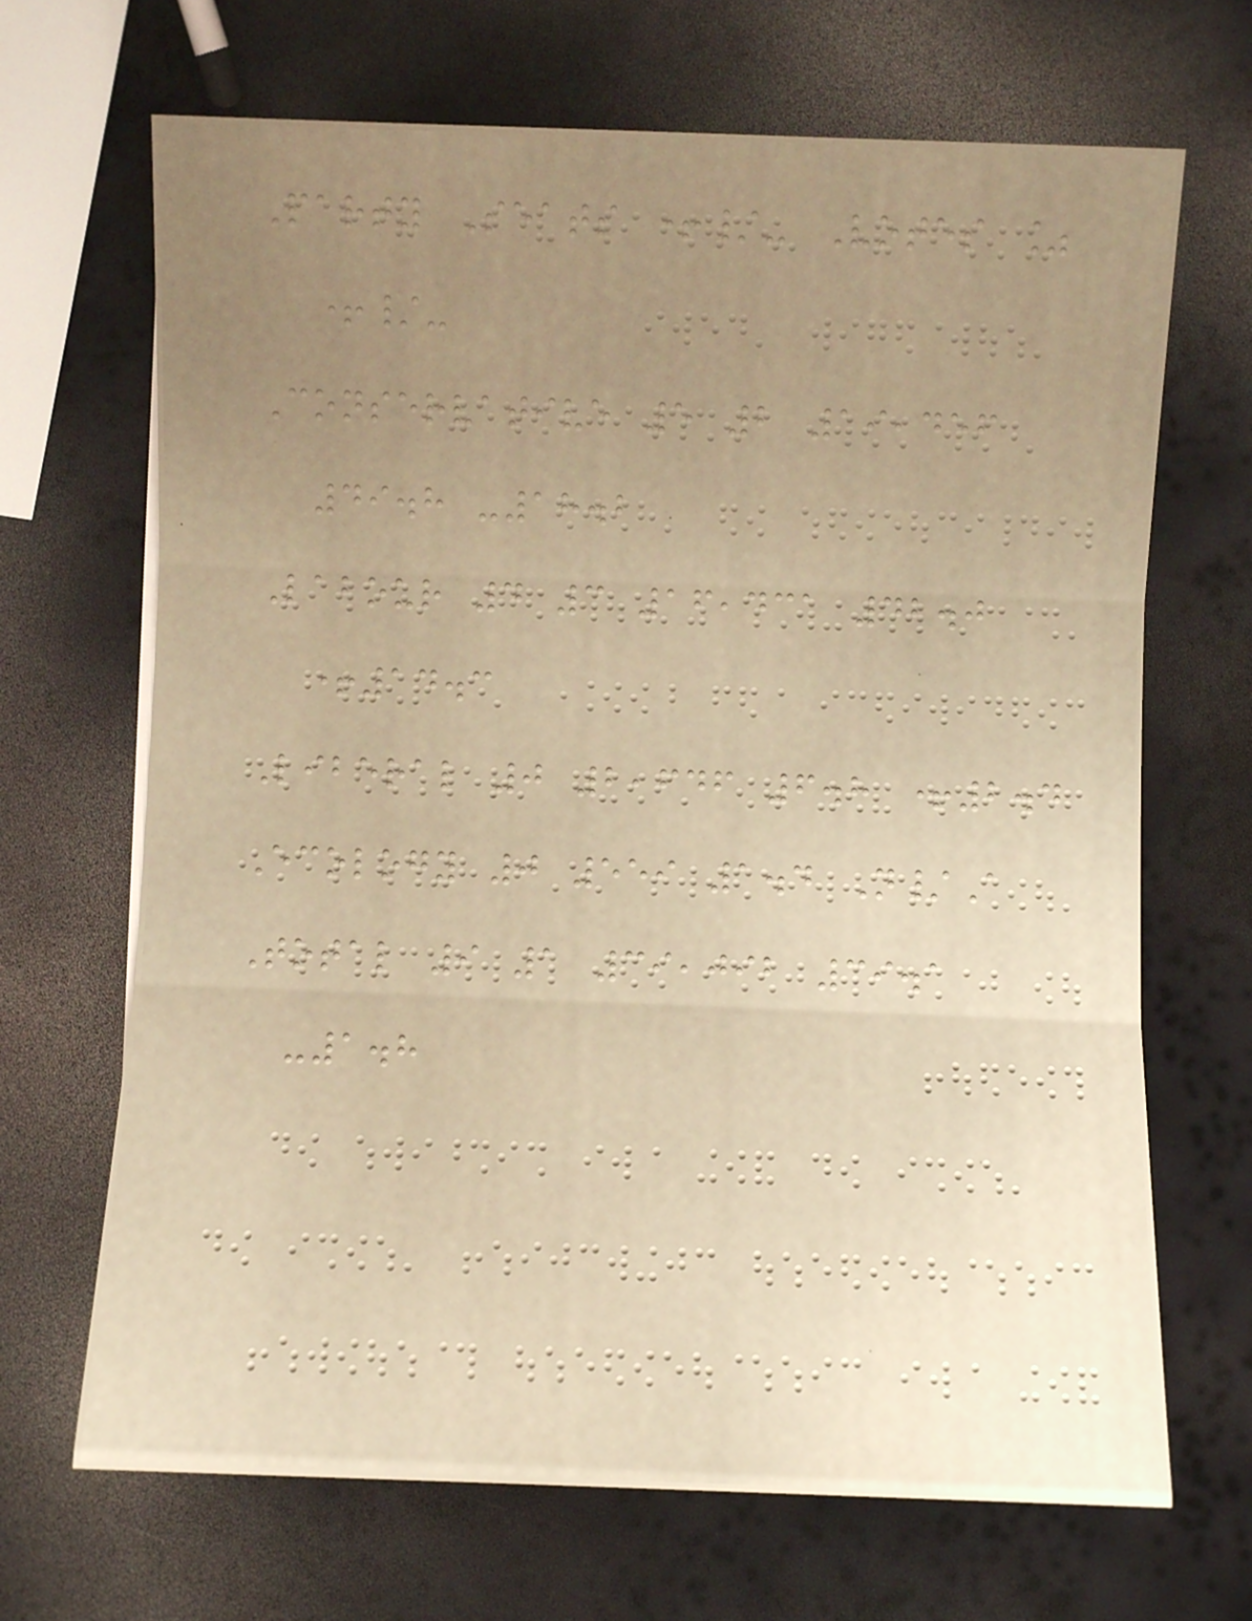Party Seats +/- Votes %
+/-
Conservative 5 2 19,456
49.8 -18.2
Labour 4 3 16,431 42.0
+14.3
Liberal 0 2,646 6.8 +2.4
Ecology 0 559 1.4 N/A
Total 9 1 39,092 39.1
-1.8
